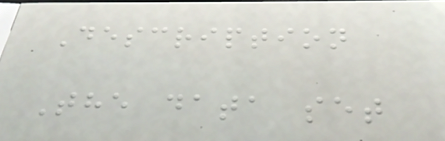Description
The data set
